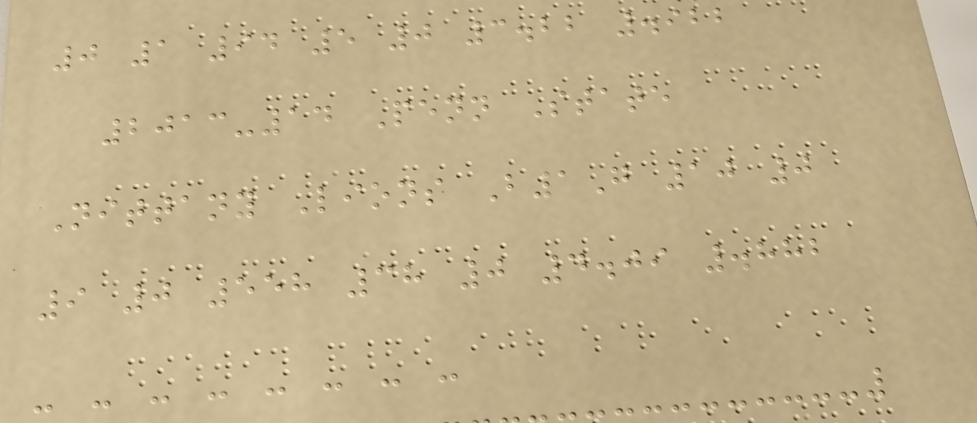0 1 94 5 0 3.22 .922
2013-14 Penn State
Nittany Lions B1G 10 0
9 0 558 38 0 4.09 .882
- - - - - - - -
